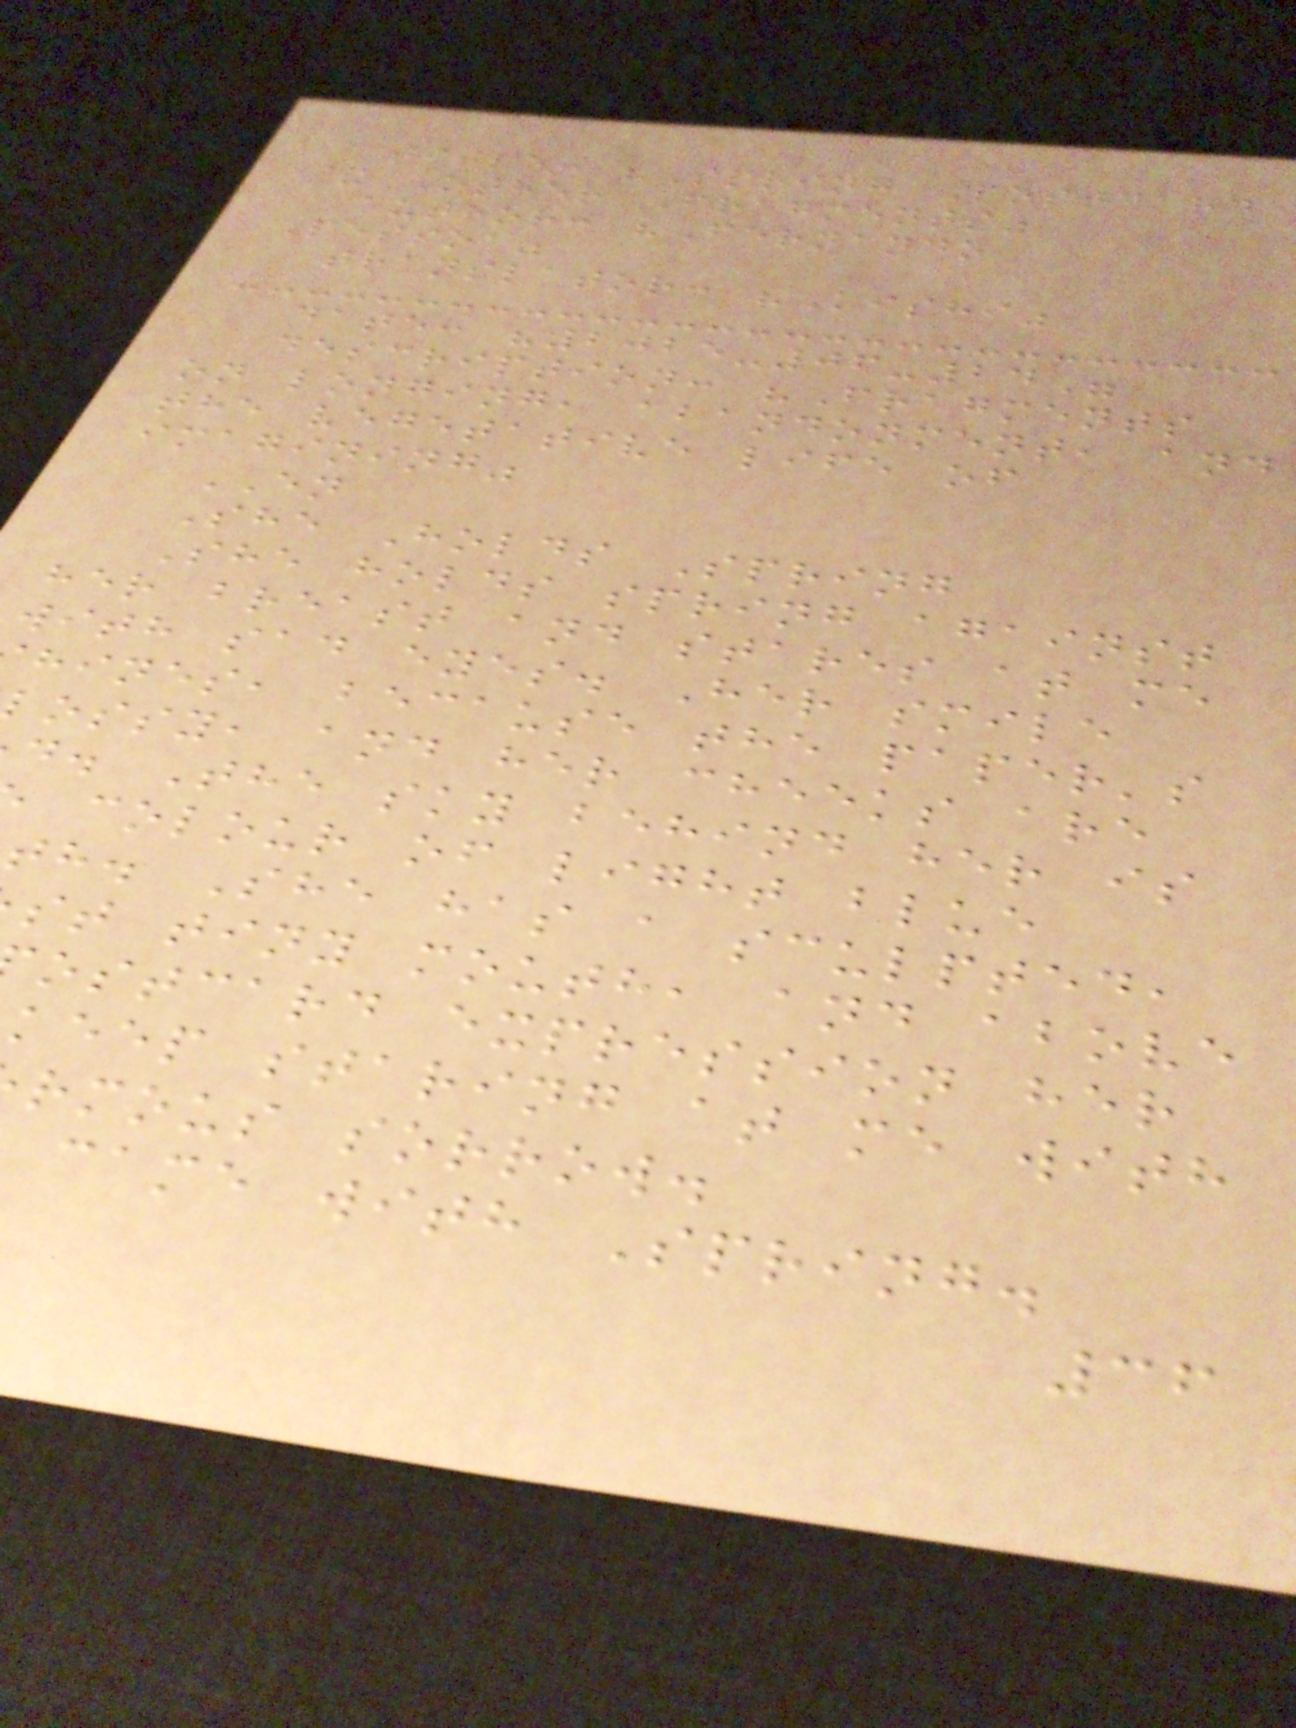title: "Spring Postcard
& Other Fragments"
author: "Fernando
Pessoa"
translator: "Kishi"
date: "2025-06-24"
description: "Fragments
on longing, abandonment, and
the vegetative life of
imagining"
EN
She Holds Spring
She holds spring against
her breast and stares at me
with sad eyes. Her smile
hines, because the paper's
ossy, and her cheeks are
d. The sky behind her is
colour of light blue
th. She has a sculpted,
st tiny mouth, and above
ostcard expression her
keep staring at me with
rmous sorrow.
came with Spring.
36
